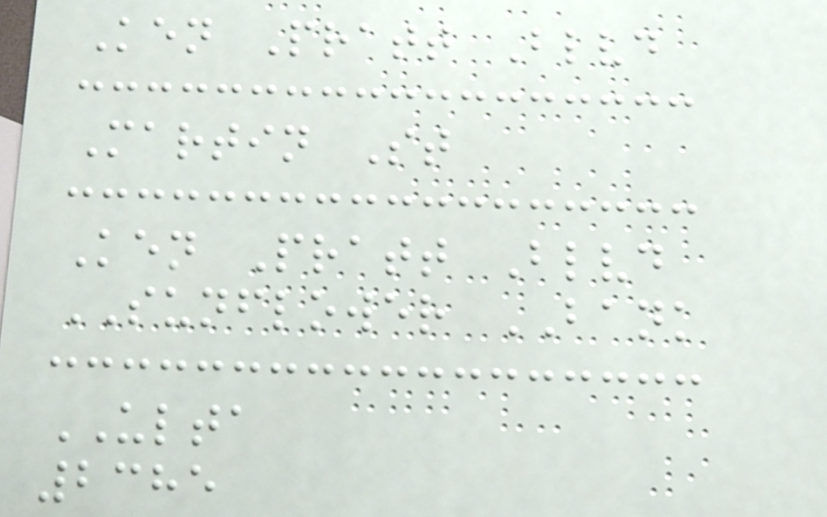Ken Pratt Blvd
Martin St
Ken Pratt Blvd
SUNFLOWER BANK
ULTA
2385
